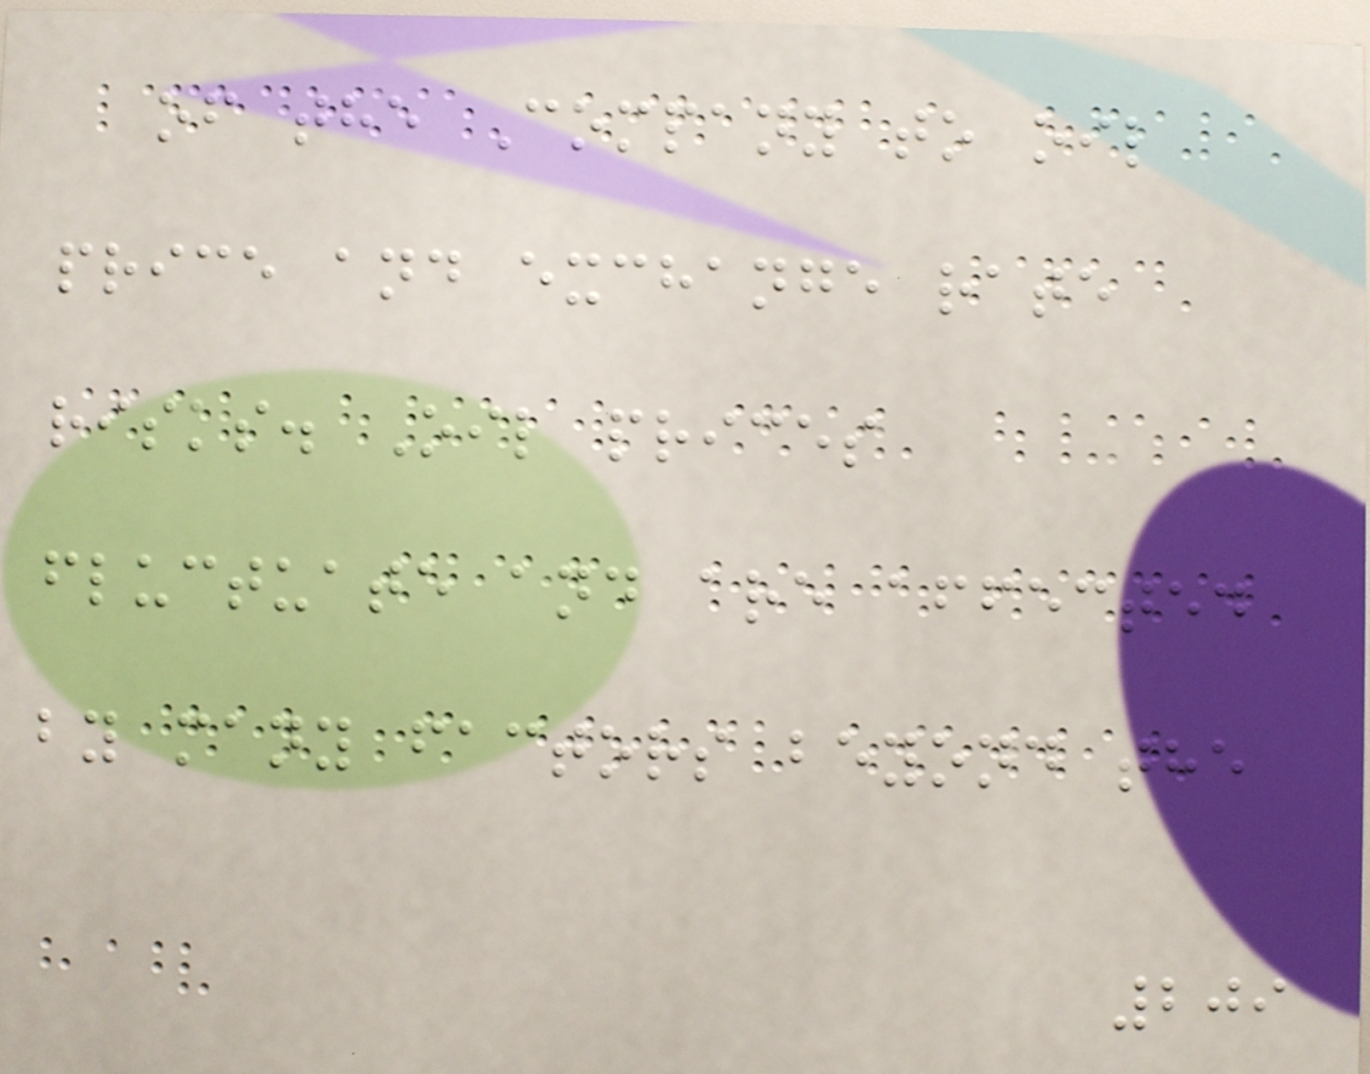of the Company to oil
price and exchange rate
risks. Oil prices
fluctuate and are affected
by many factors beyond the
209
